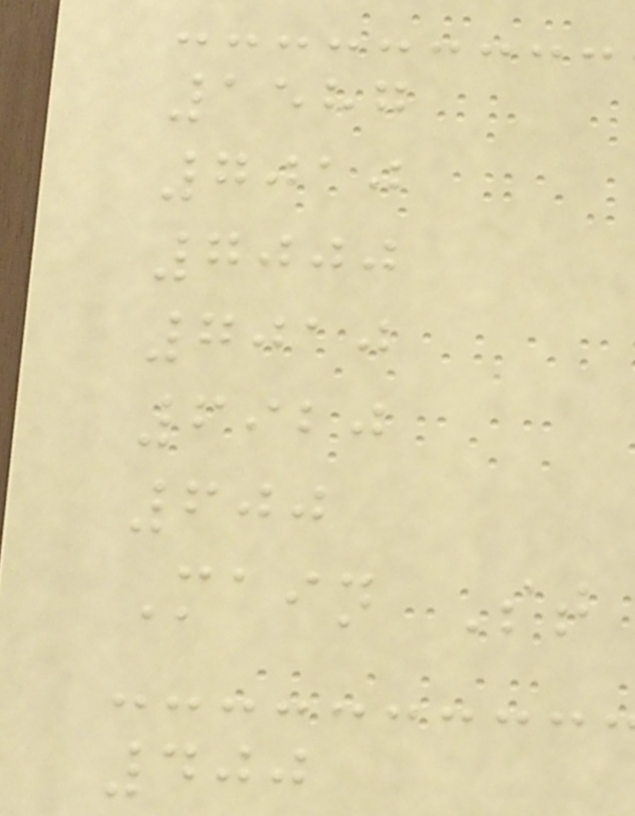1587
7010
7000
7010
6920
600
Main St
400
